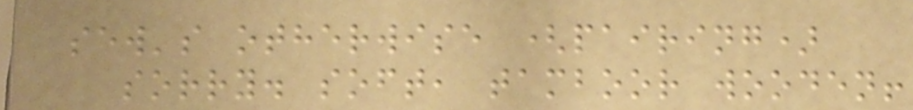sew's otherwise (pairing)
sorry. soft, tamboor wooden!
